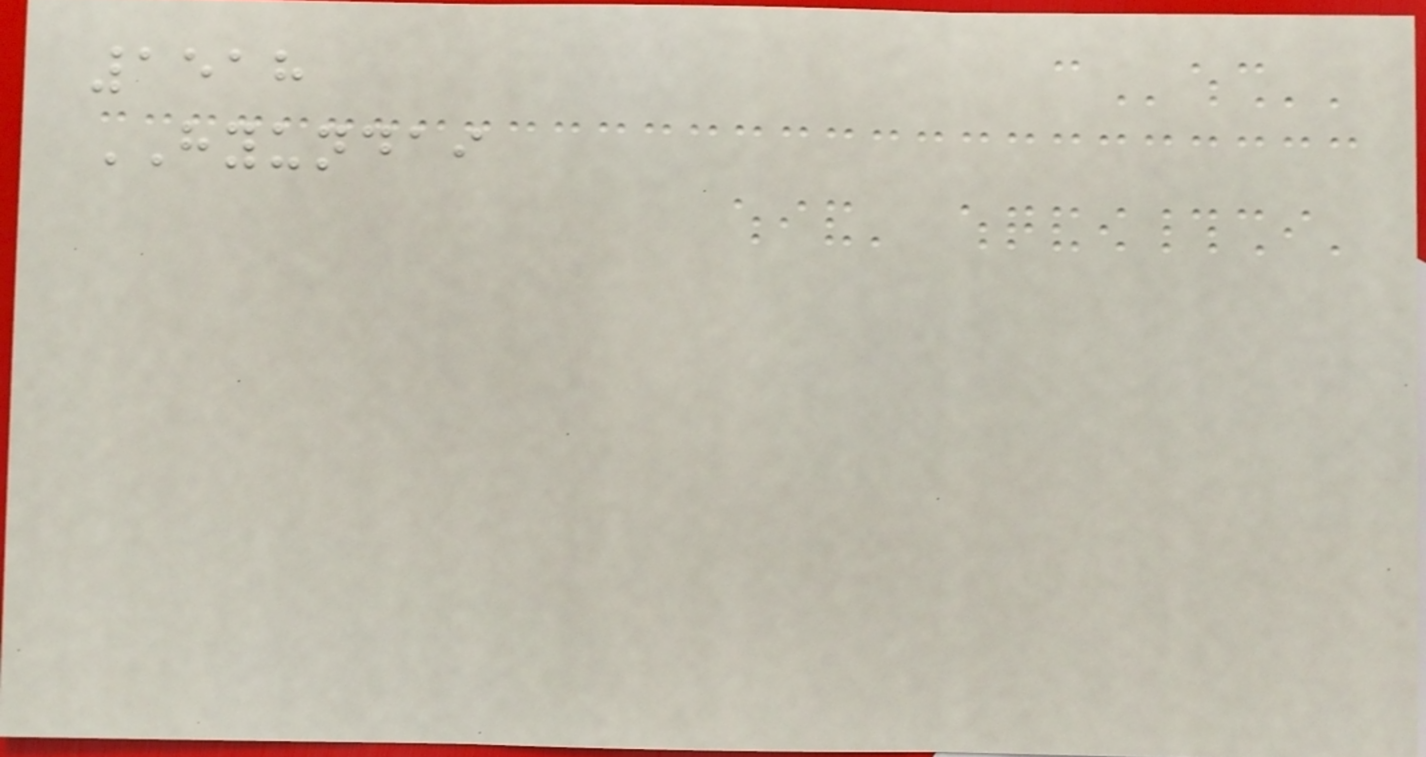1518
HYUNDAI
